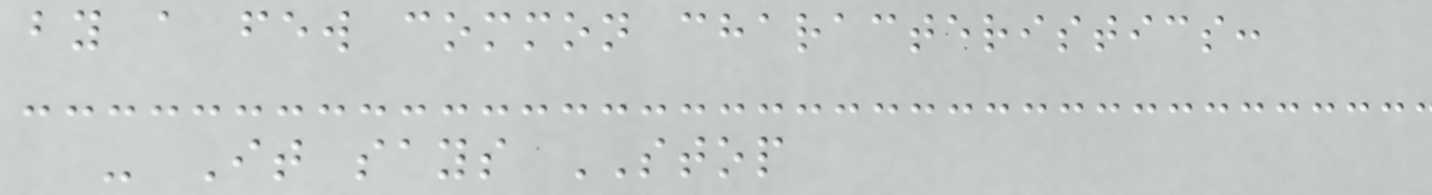by a few common characteristics:
- It says STOP
